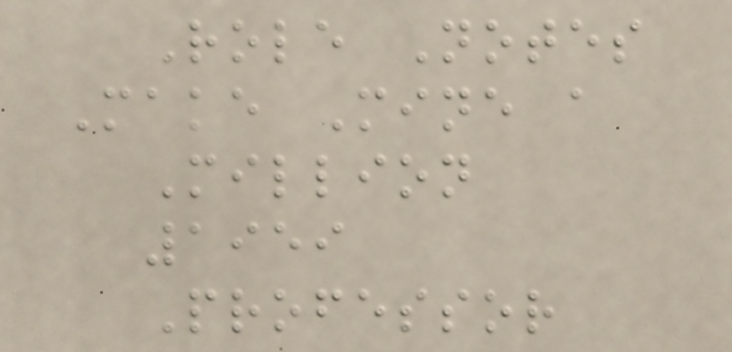Role Notes
Make Mine a
Million
1959
Professor
